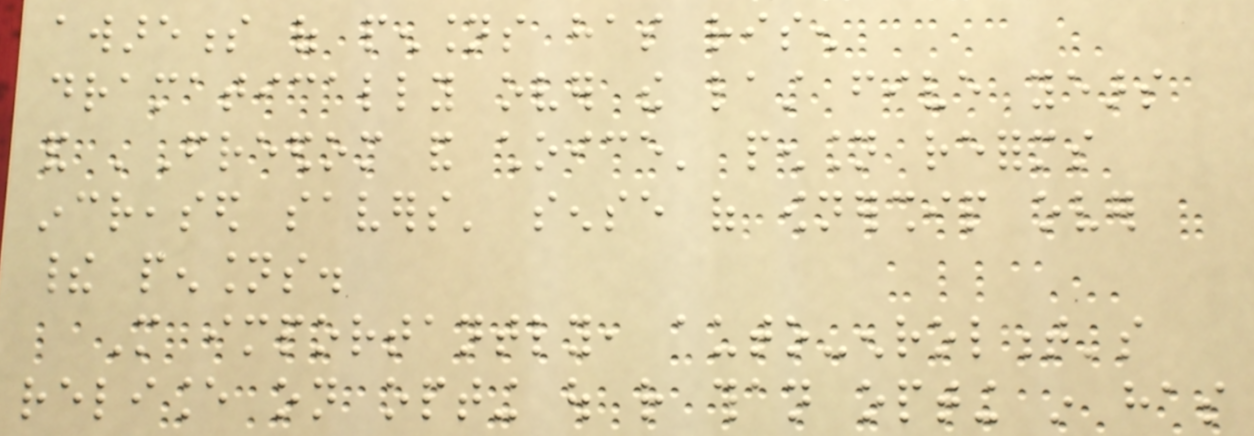awareness of pensions has risen
dramatically over the last five years
and 'Freedom and choice' pension reforms
increased savers' sense of ownership over
their pensions.
More importantly, auto-enrolment's
reliance on opting out rather than opting in has
